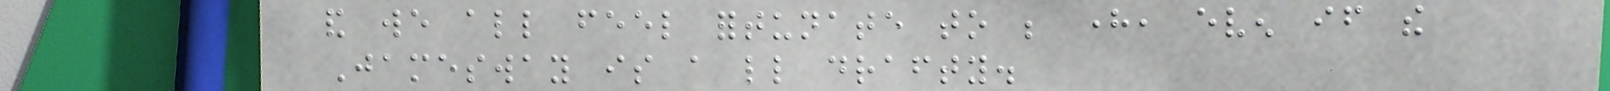and we all feel fortunate to be here, even if the
Jamesway is a little drafty.
